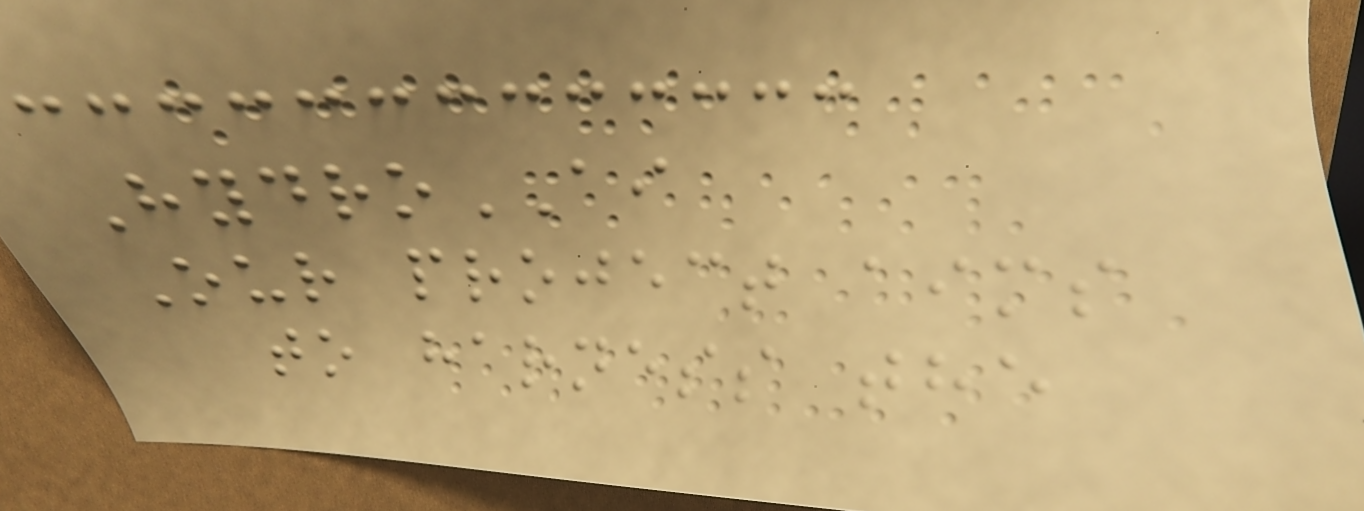HydroAI
Our project aims
to harness the
